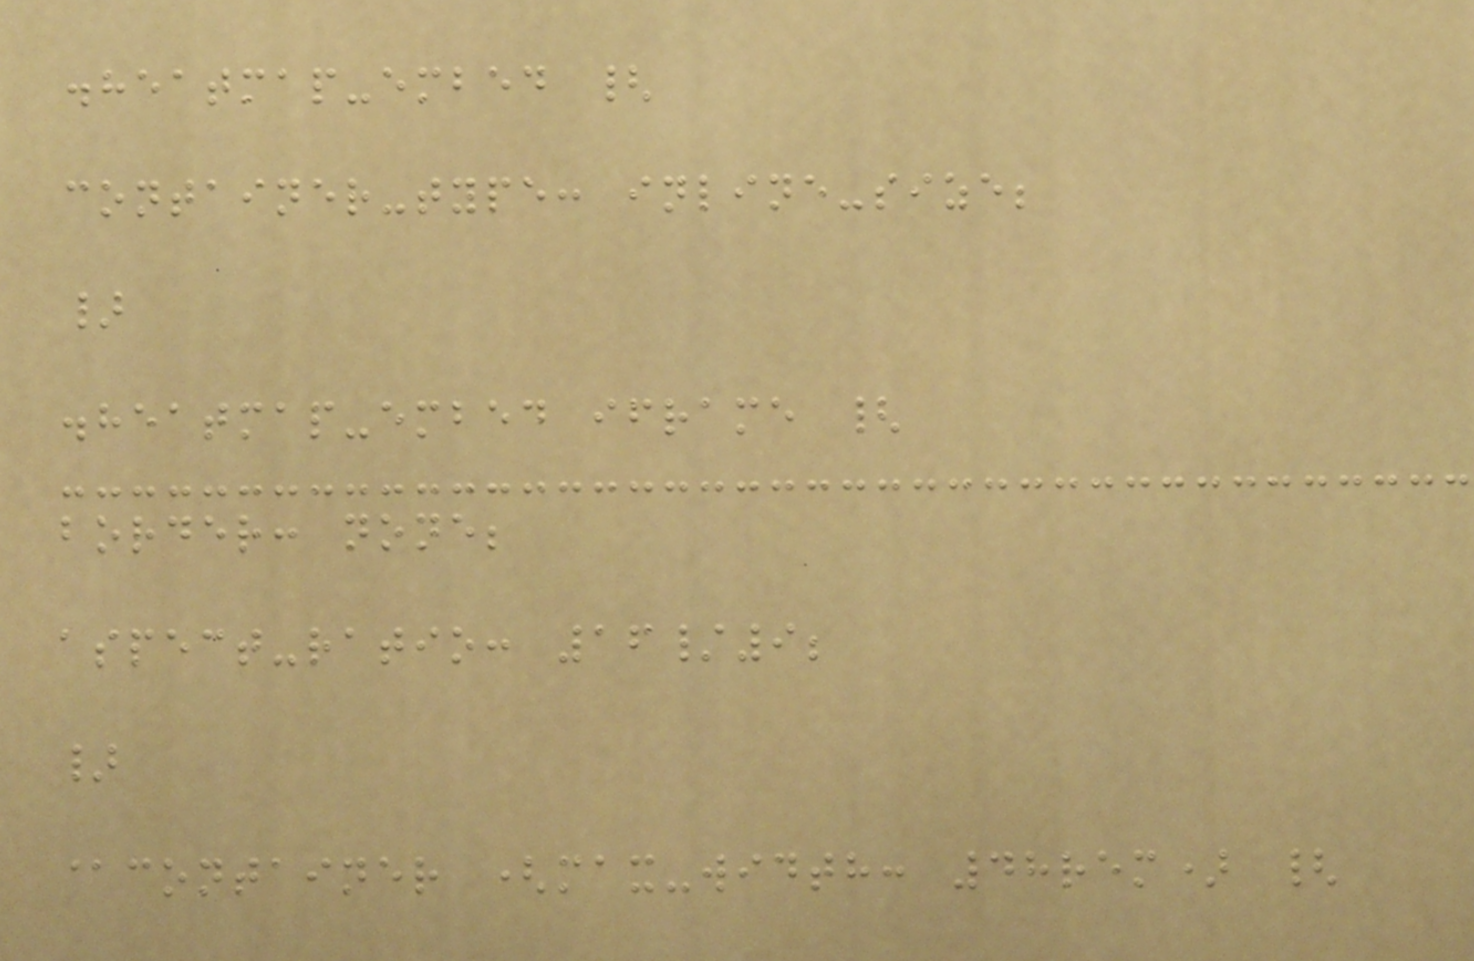.heatmap-embed {
container-type: inline-size;
}
.heatmap-embed iframe {
border: none;
aspect-ratio: 16/9;
}
@container (max-width: 48rem) {
